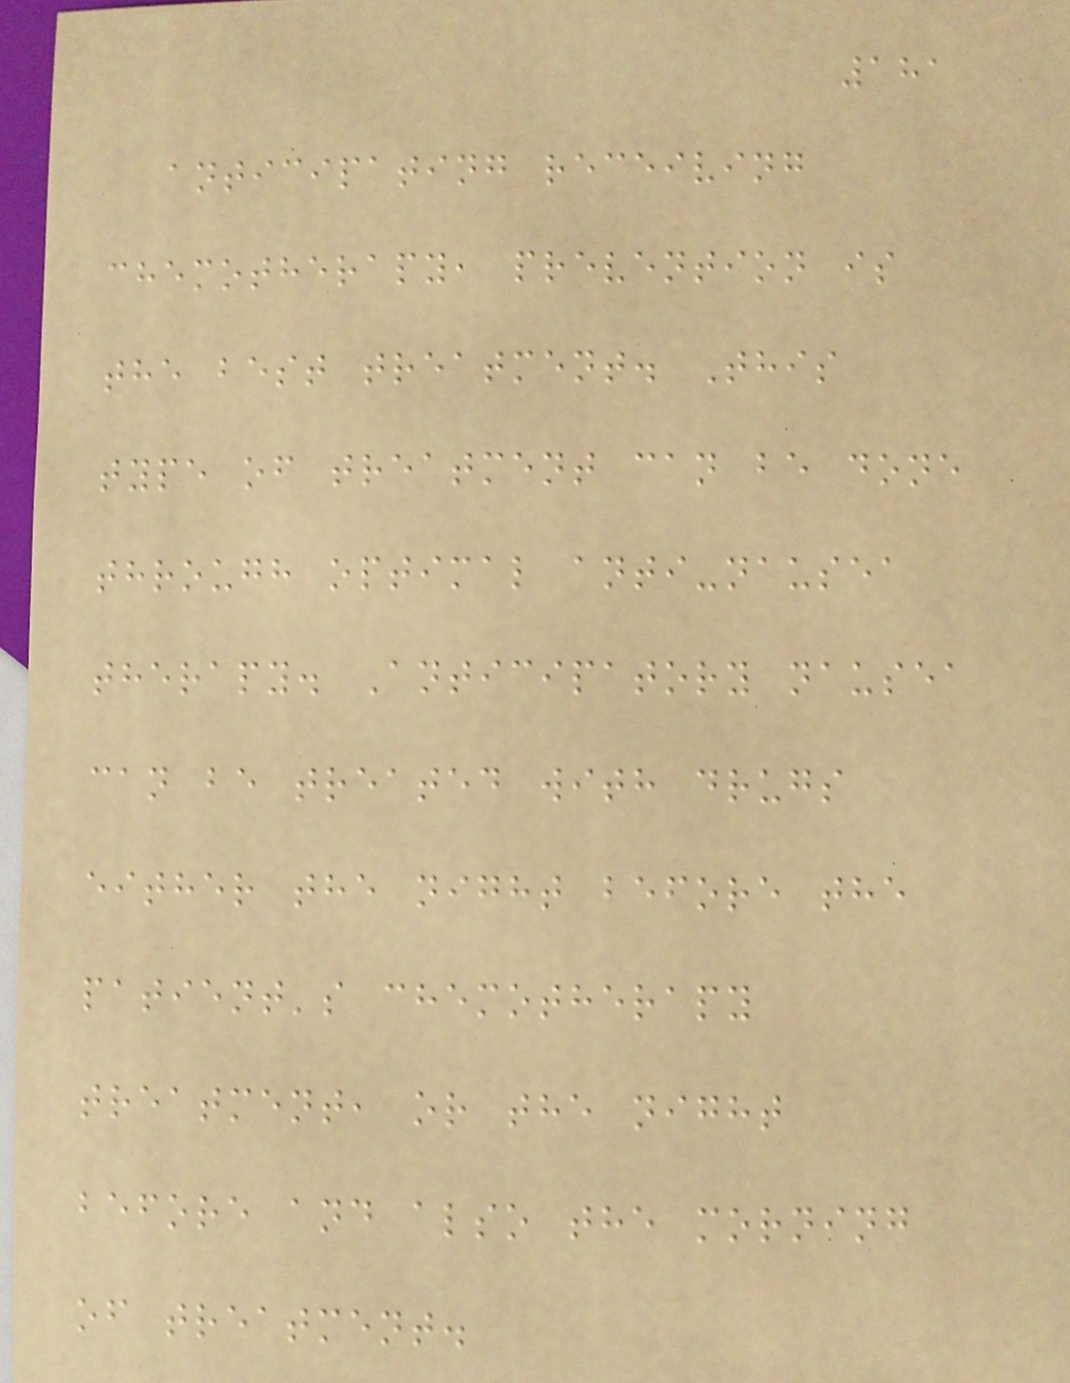181
anticipating receiving
chemotherapy, prevention is
the best treatment. This
type of treatment can be done
through optimal anti-nausea
therapy. Anticipatory nausea
can be treated with drugs
either the night before the
patient's chemotherapy
treatment, or the night
before and also the morning
of treatment.
